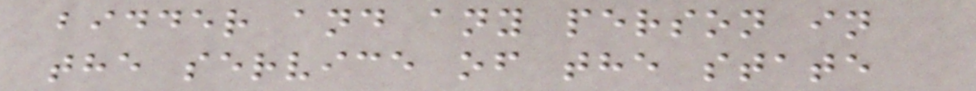bidder and any person in
the service of the state
